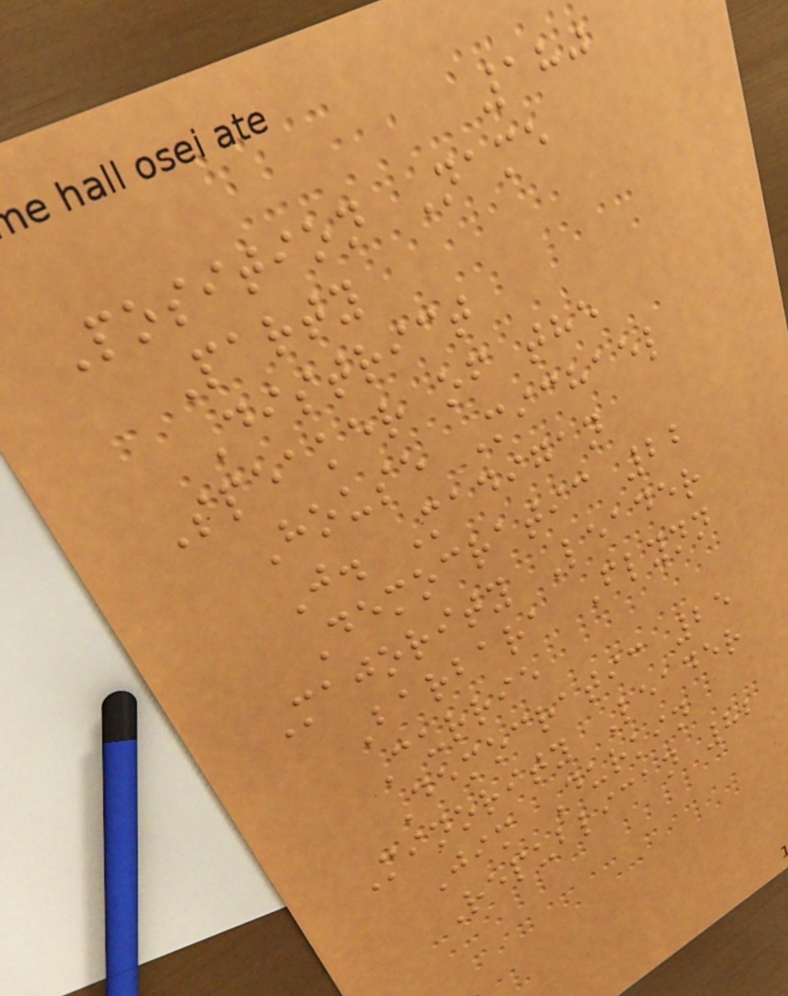180
Position Name
Party
District
Speaker of the
House Michael
J. Madigan
Democratic 22
Majority Leader
Barbara Flynn
Currie
Democratic 25
Minority Leader
Jim Durkin
Republican 82
